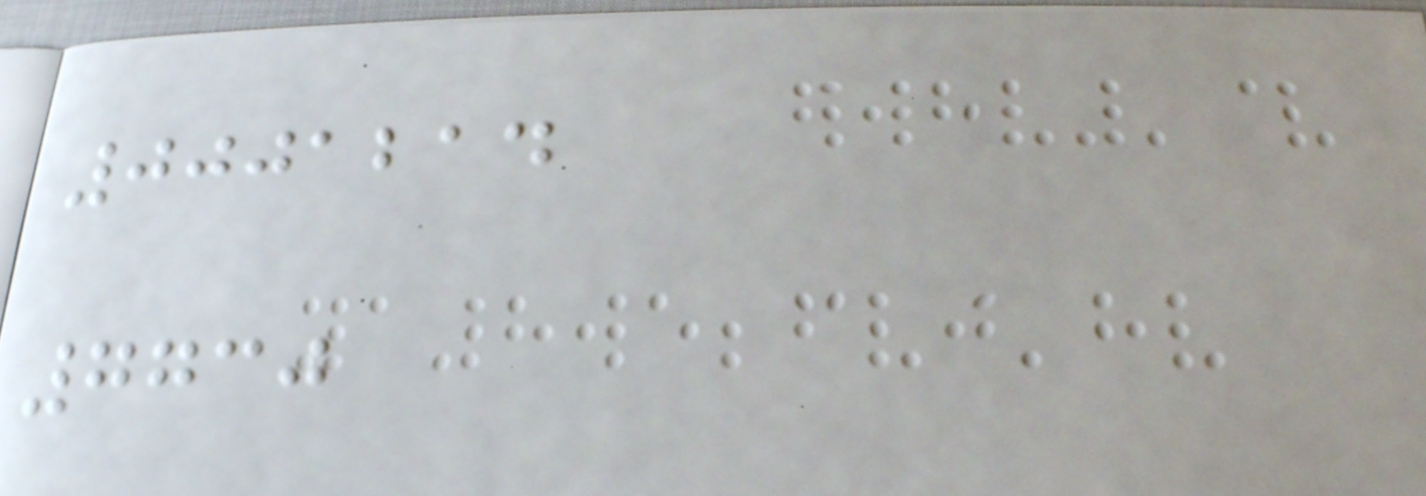0001214
7730
